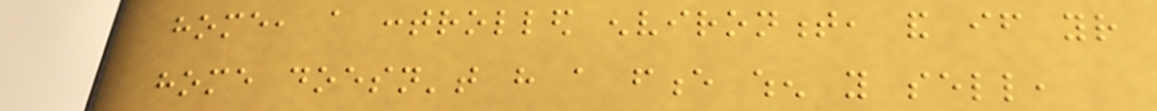home, a controlled environment, and if your
home doesn't have a fence when you sell,
